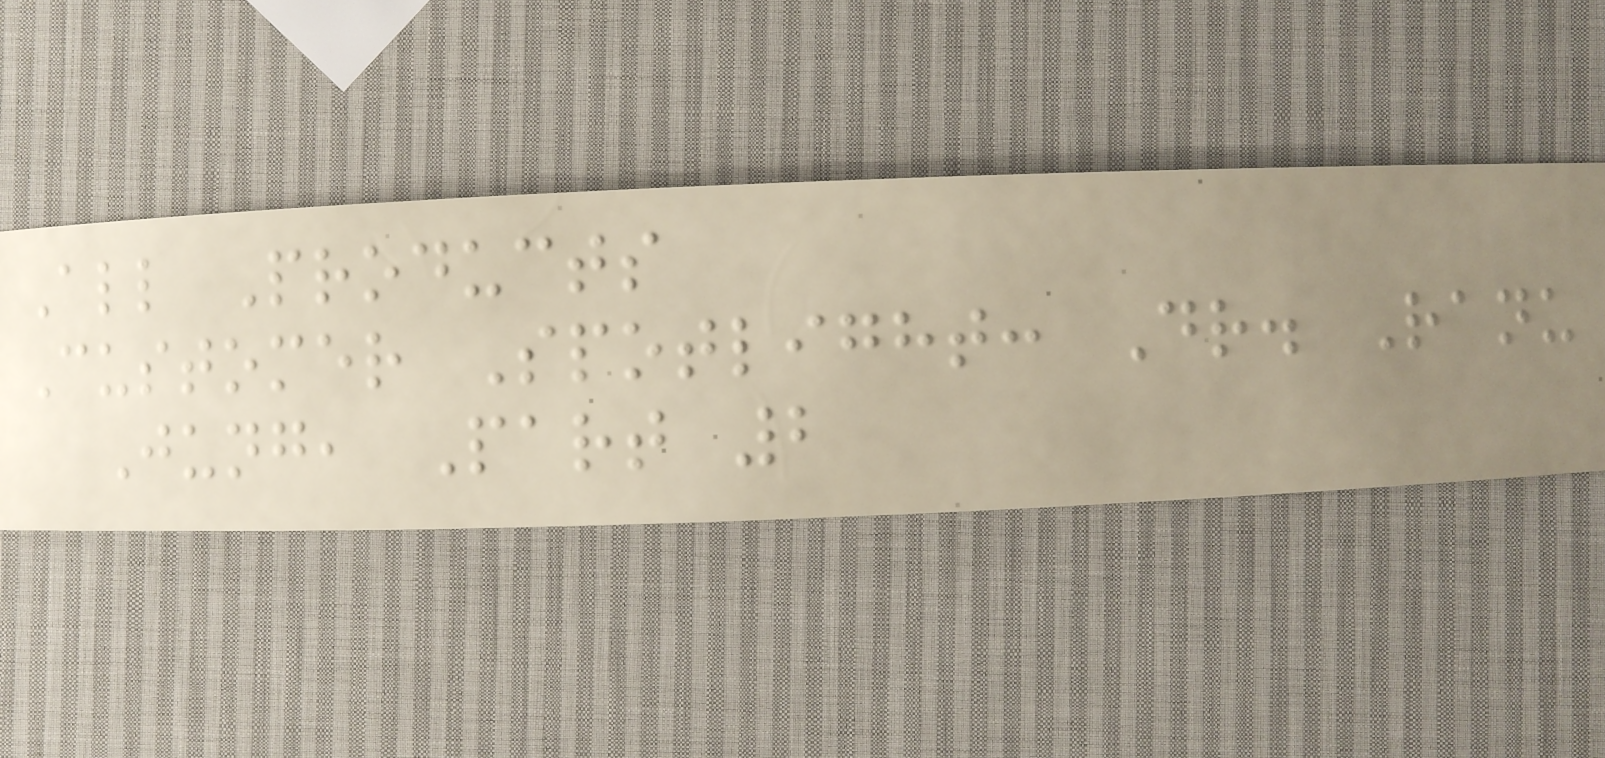All Products
Customer Spotlight: Dr. Ranu
Jung, Part 2
